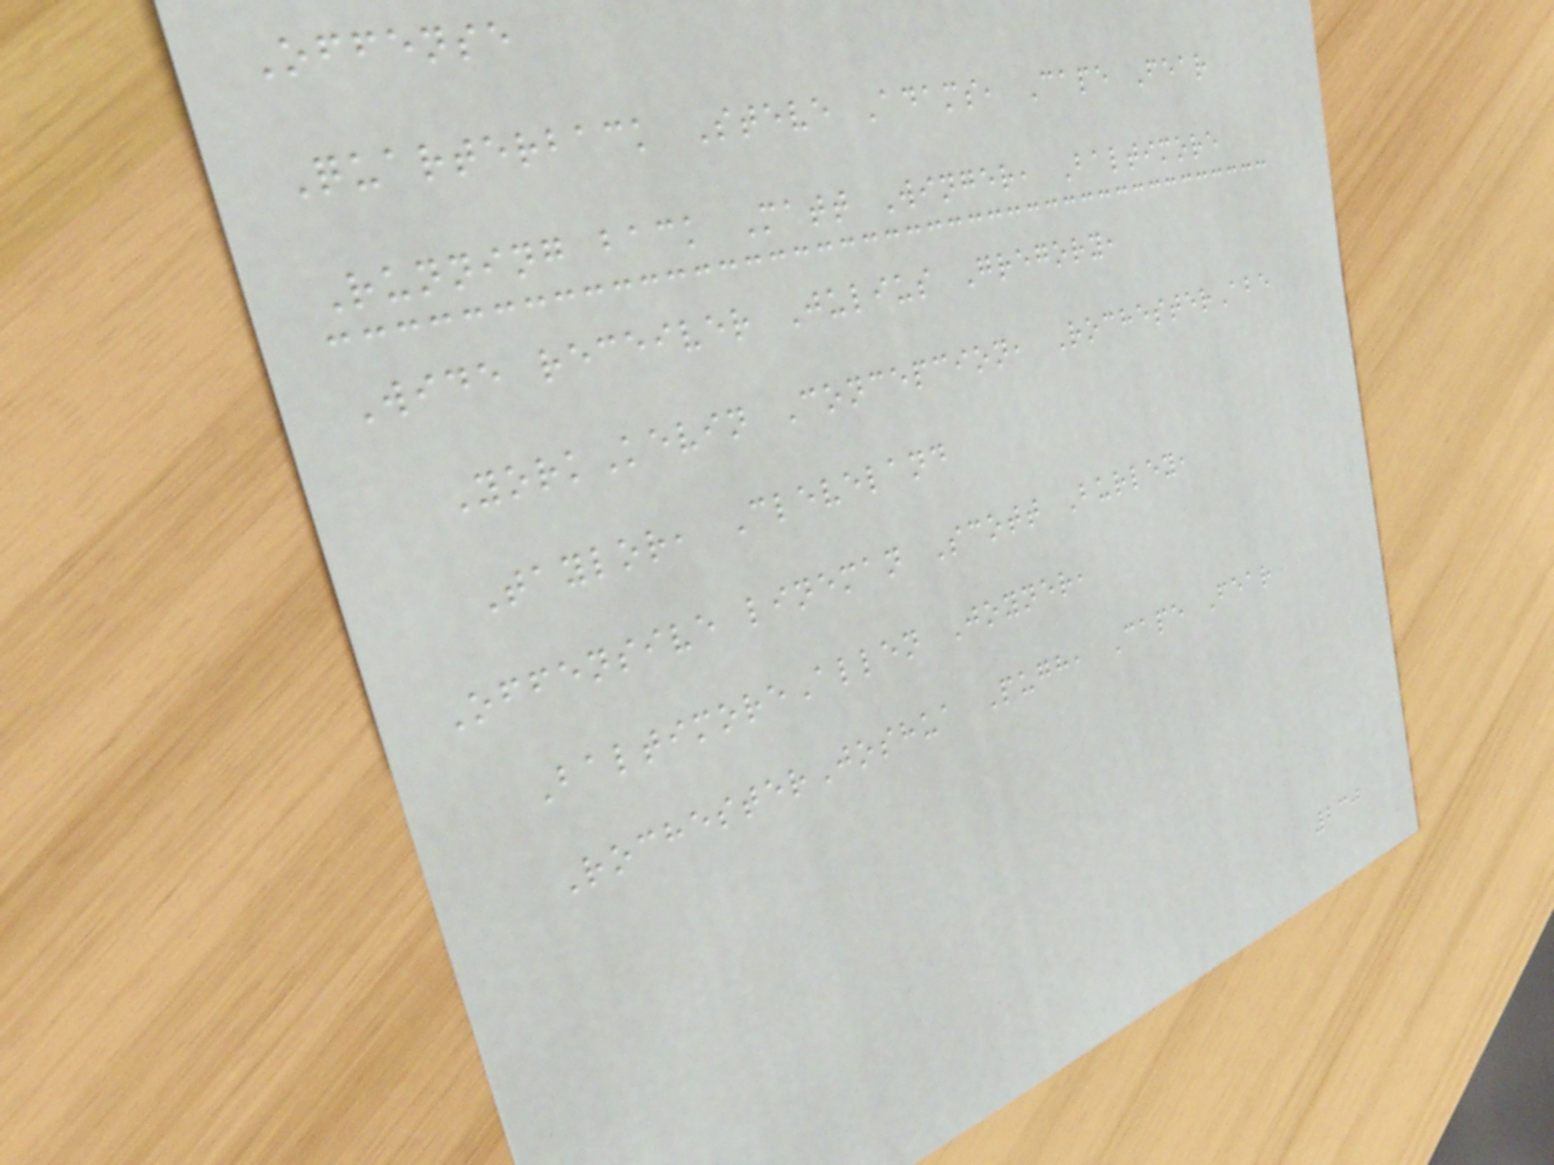Offense
Quarterback Steve Adams, Cape Fear
Running back Matt Winger, Baltimore
Wide receiver Julius Gregory,
YorkKevin Concepcion, RochesterAbe
Taylor, Cleveland
Offensive lineman Scott Burley,
BaltimoreAllen Joyner,
RochesterJoshua Pugh, Cape Fear
230
